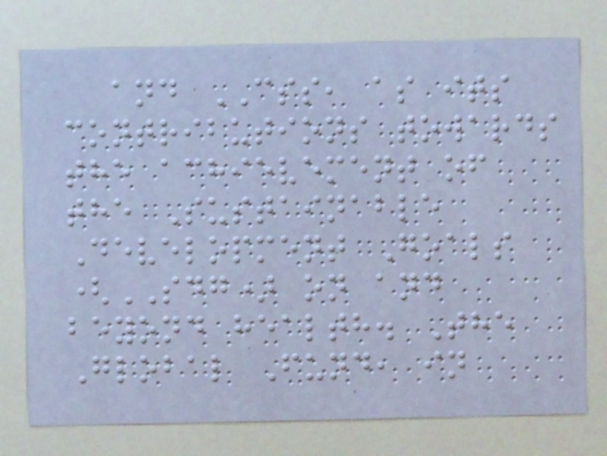and CSS, as its
contributions towards
the achievement of
the Sustainable
Development Goals
(SDG) on and
beyond health. The
Global Fund, in
